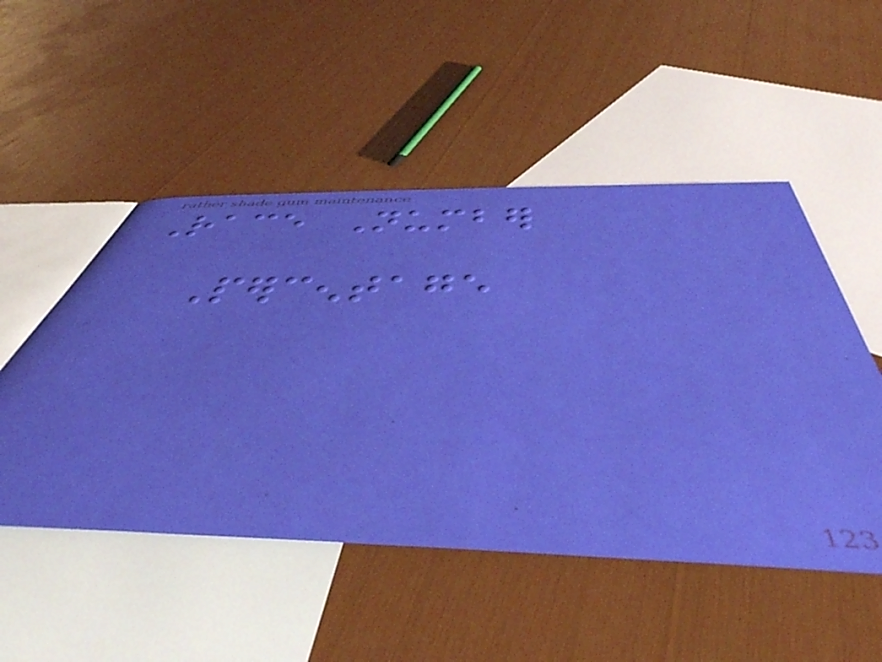Race Number
Percentage
